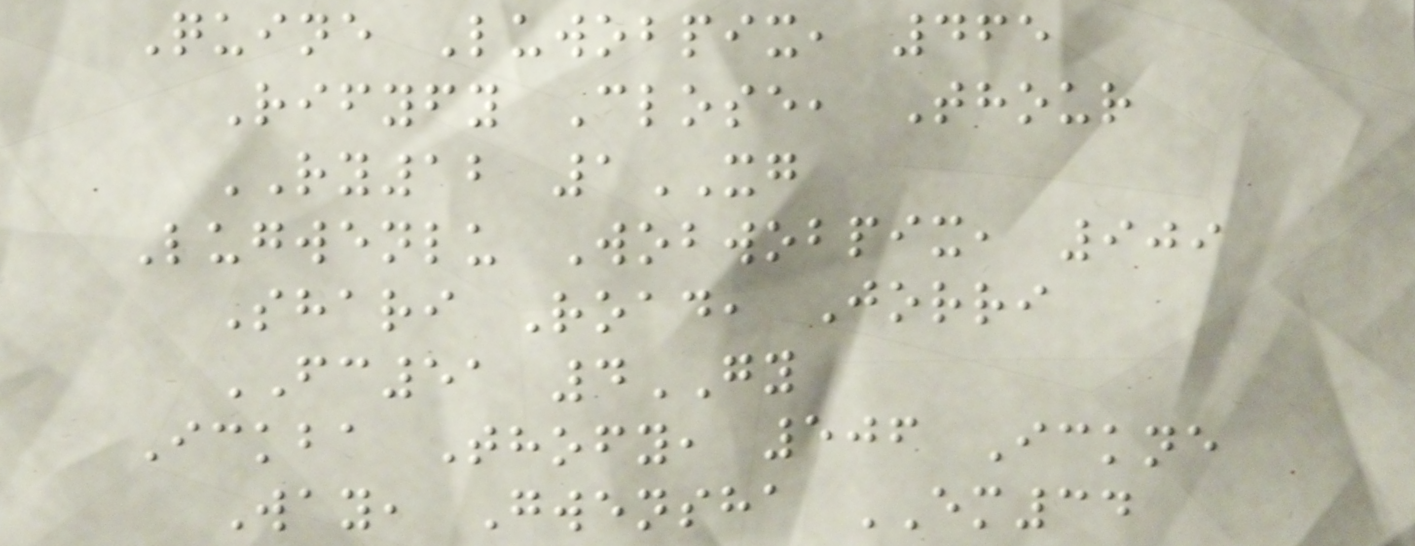Quine Luwobpix, 465
Rifyfy Close, Thour
RY12 1XG
Lugwenlu Wobwobpix, 909
Shari Road, Jorri
FC51 4GY
Ickba Thofy, 506 Ickne
Way, Gwensha EM34
